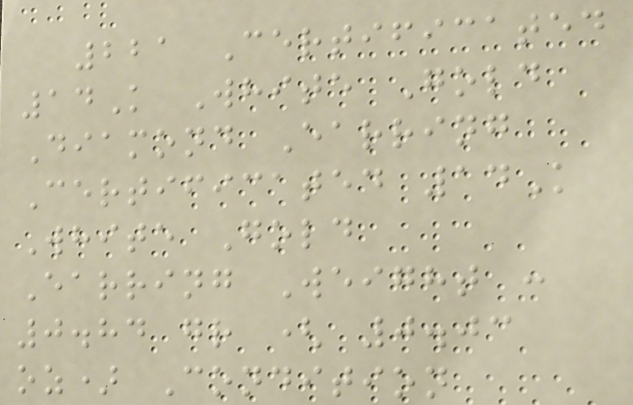221 Certificated
14K White Gold
Diamond Earring
Certificated 14K
White Gold
Earring Weight :
0.84 gr ( 0.03
oz) Condition
